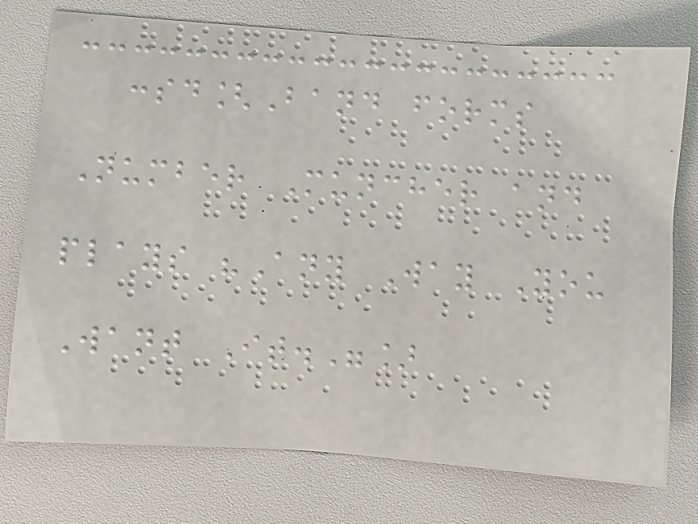:sd[Band forms
Number Muncher and
plays "Any Way You
Want It."]
